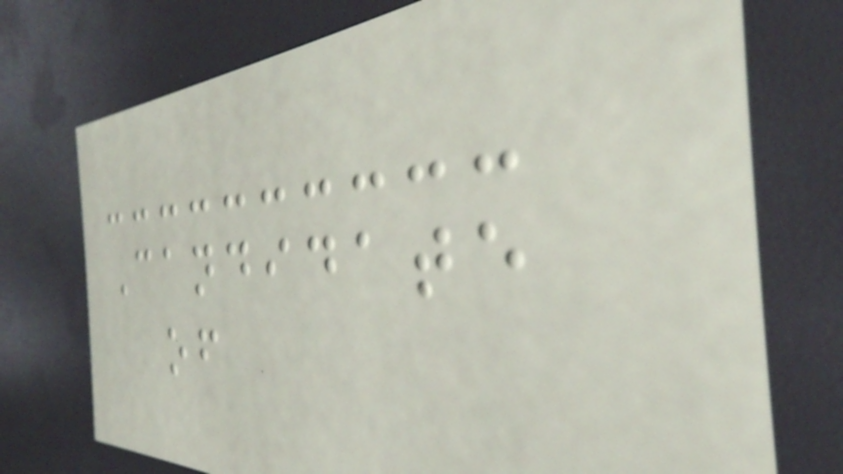Candidate
of
